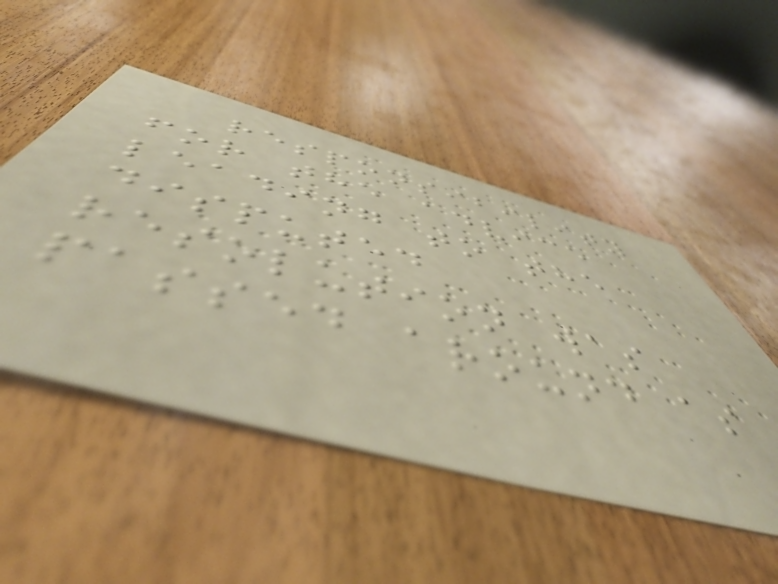responsibility
for the advice
leading to the
disputed
resolution was
passed around as
